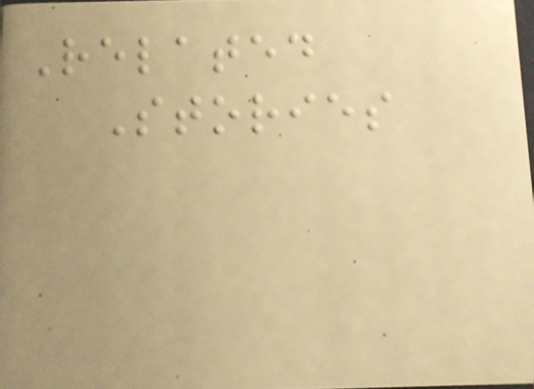Related
Stories
